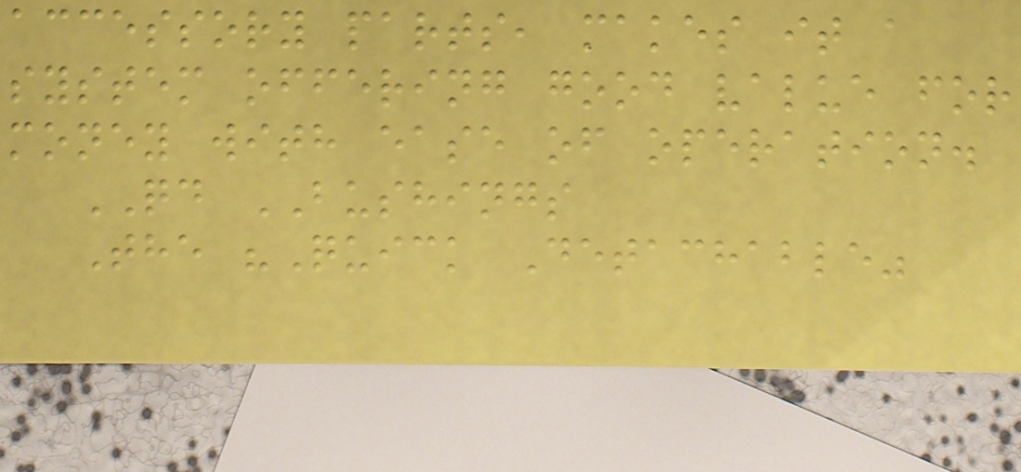accessory parts, makes it a
system offering good value for
money with ease of operation.
QD BUSHINGS
The "Quick Detachable"
